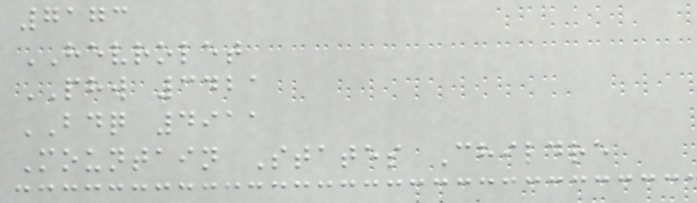7173
HEVROLET
PHW 3421
BDQ 4911
Mountain States Childre
